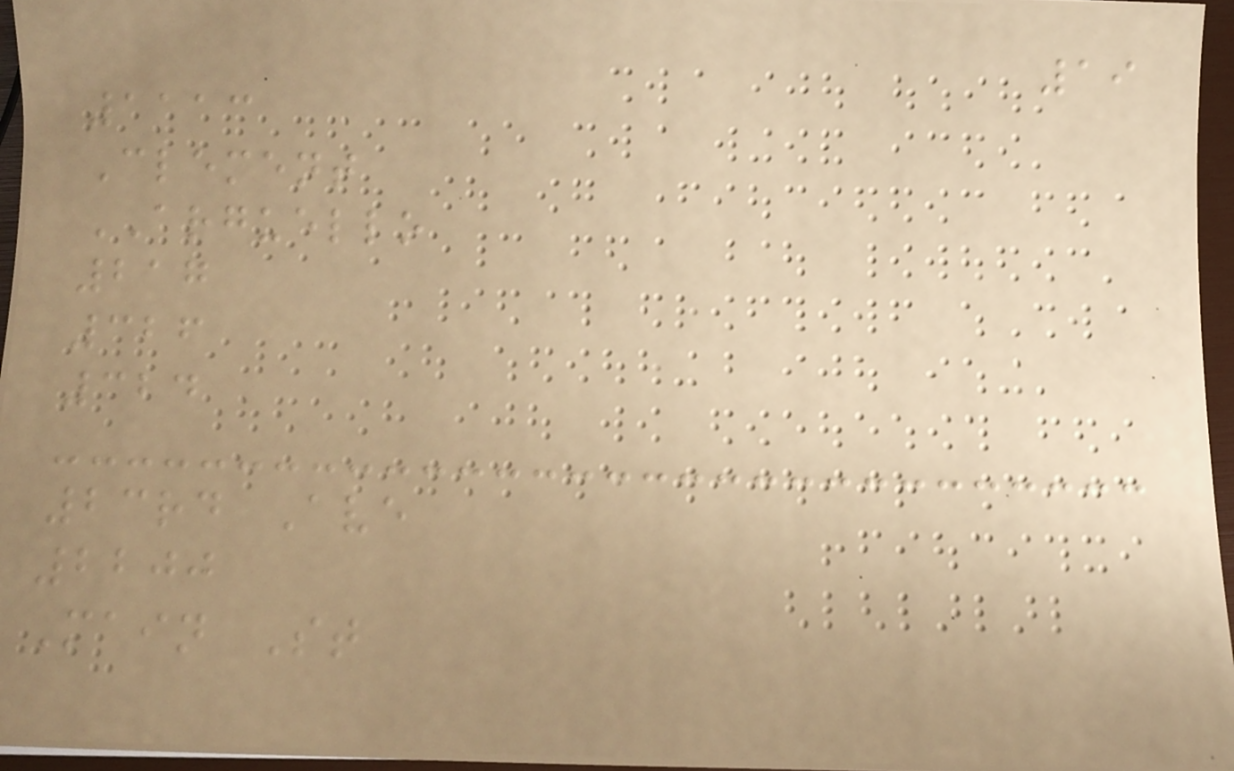19
1113
Clement
ARGUELLO
217
326
324
23rd Ave
2200
Main St
